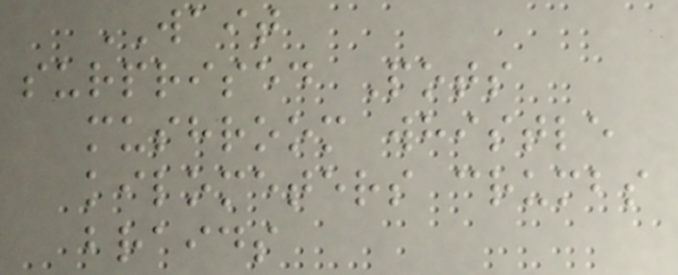WAIT
surprised Pots
mushroom whistle
kilometers crumbs
braids
